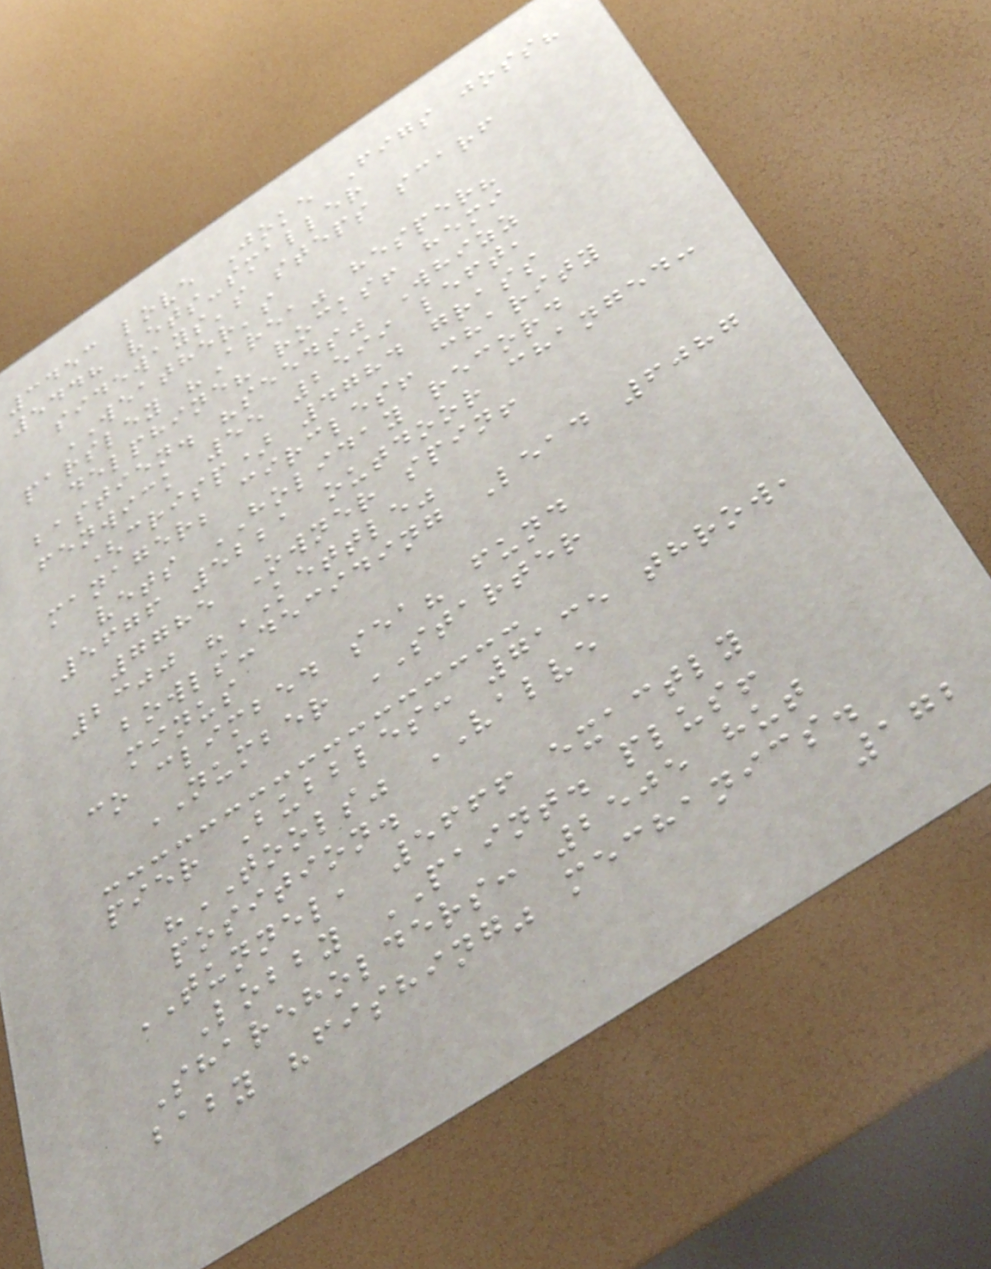3453 love Joke Figs joss?
5448 vets-smaller
sideways's steps scarf
WEATHER's
parsley "Area" hesper?
delphine? rocks! hemi
bastien. "seeds" Whizz
fenwick 55 2599 left,
(crisp) 4784 grass
manager; circles! charity
vets HOLIDAY record
5676 5221 outdoor changed:
7785 Owner spin!
2300 "KETTLE"
bowls-deciding Lead 6087
minus
co climbed sea? fund
NUMBER STARTER
pier Bubbles: 7135 throw,
"TOOLS" VALVE
position.
TUNNEL, 5666 exactly
Lobby PAINT. plus!
Shareholders: 2505 hut
baby "fishing" mechanics.
172
